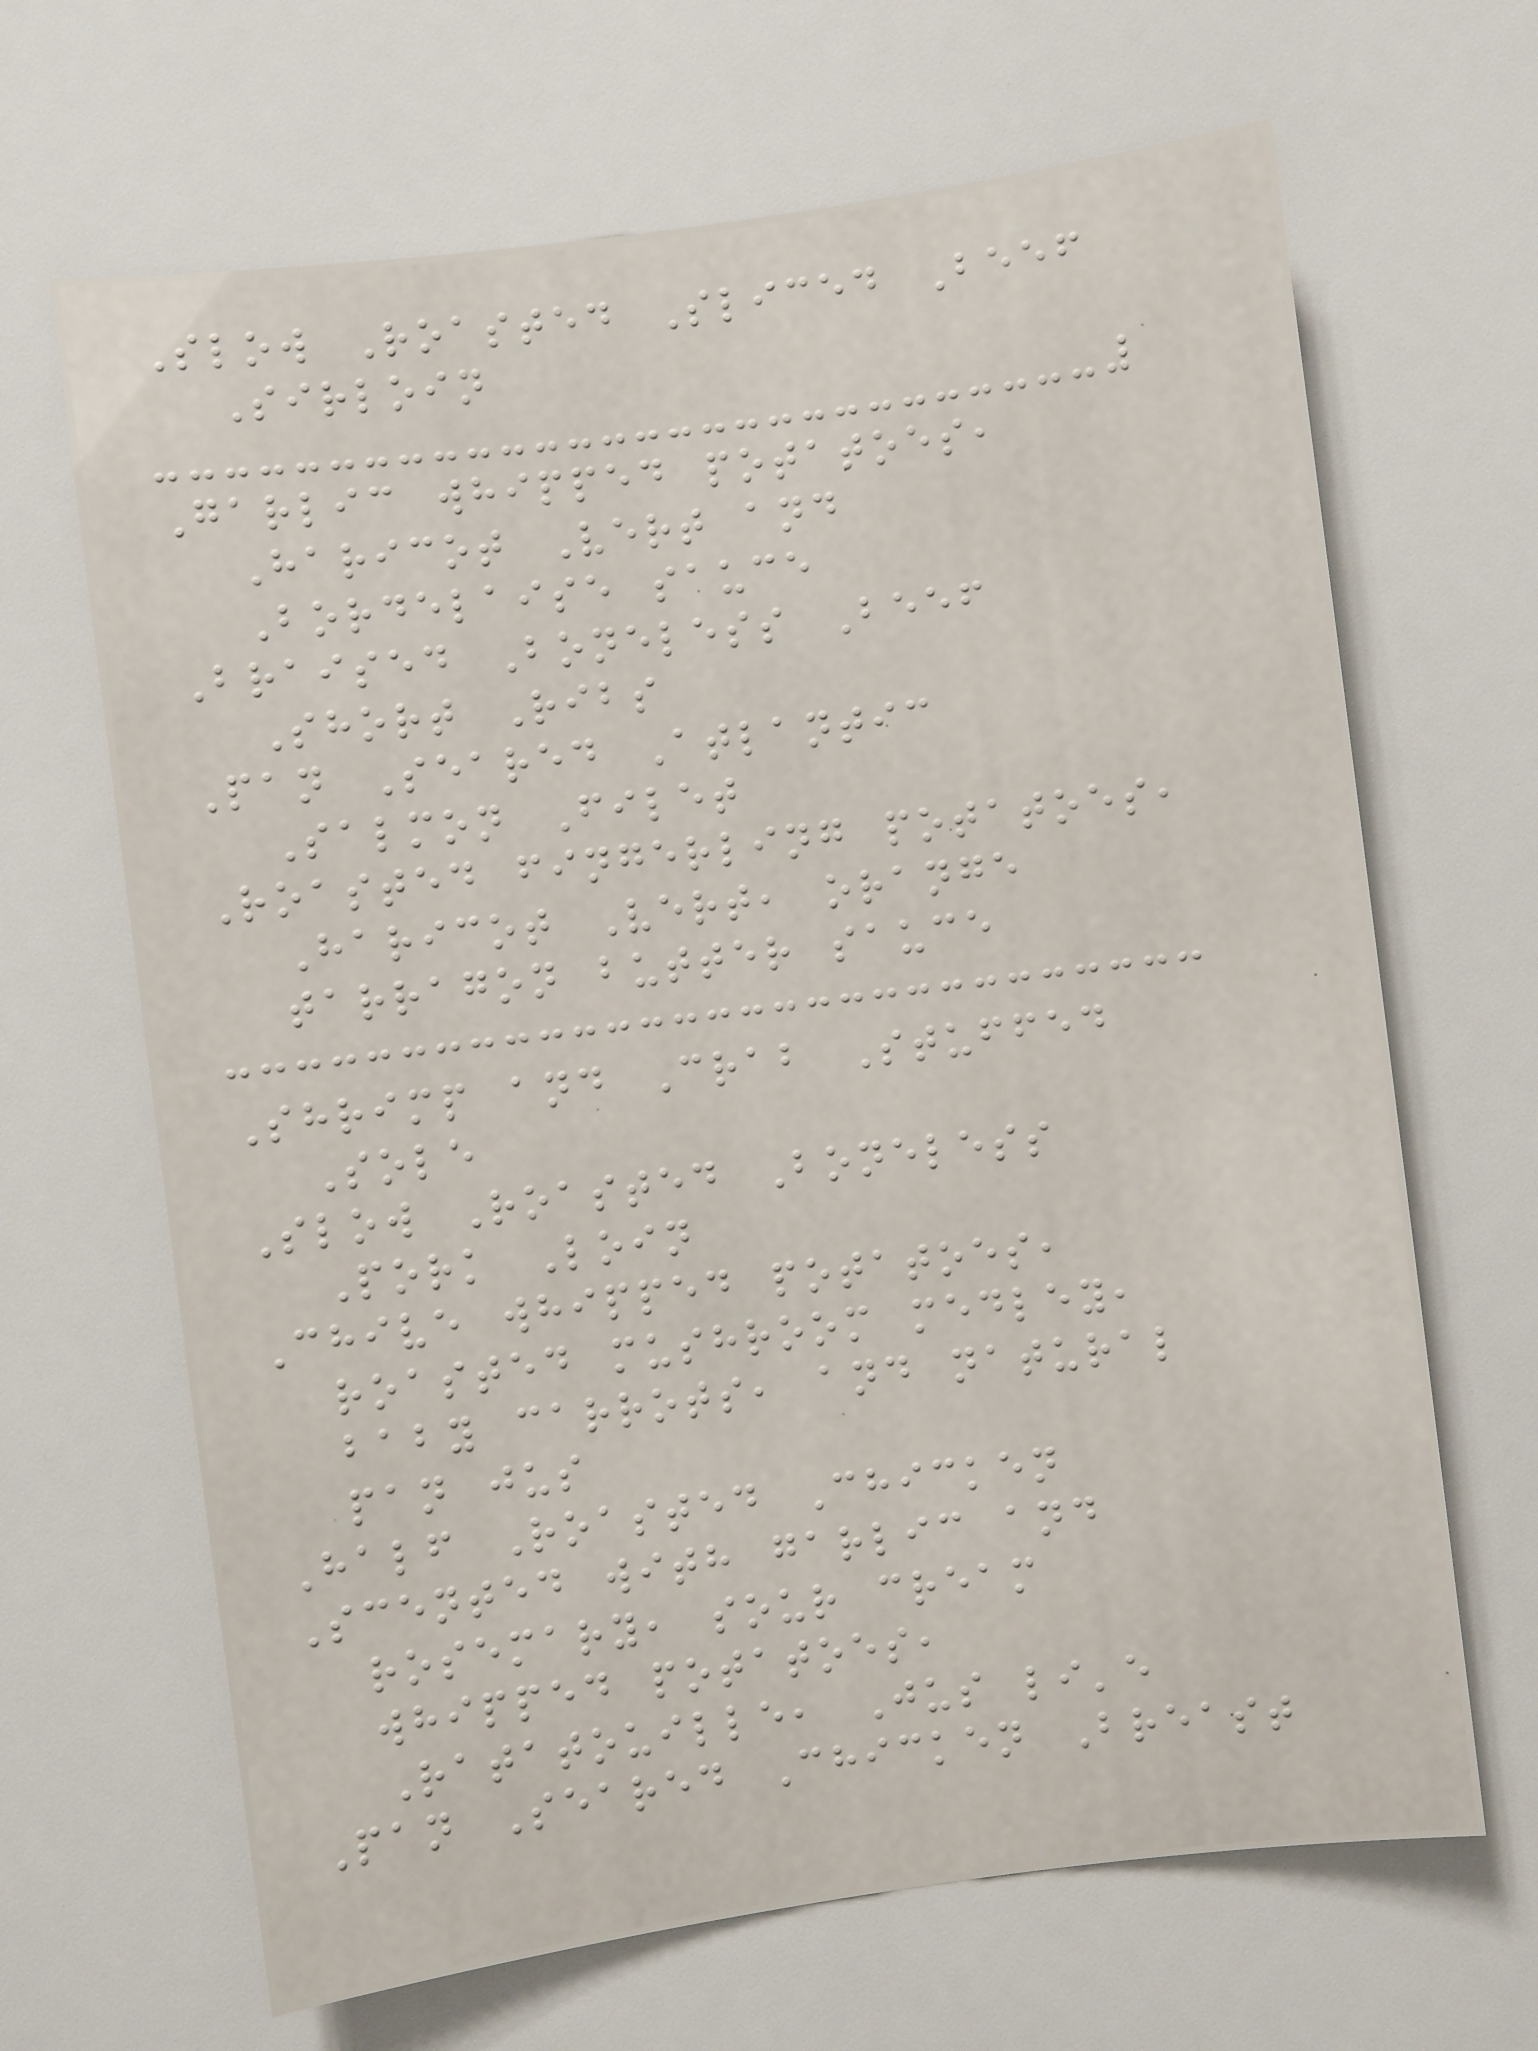Slow Roasted Sliced Beef
Sirloin
Garlic whipped potatoes,
Haricot Vert and
Bordelaise sauce
Braised Boneless Beef
Short Ribs
Pan Seared Atlantic
Salmon Filet
Roasted fingerling potatoes,
Haricot Vert, orange
tarragon butter sauce
Shrimp and Crab Stuffed
Sole
Slow Roasted Boneless
Pork Loin
Chive whipped potatoes,
roasted mushroom medley,
baby carrots, and natural
pan jus
Half Roasted Chicken
Scented with garlic and
rosemary, sour cream
whipped potatoes,
Ratatouille, Jus li'e
Pan Seared Chicken Breast
